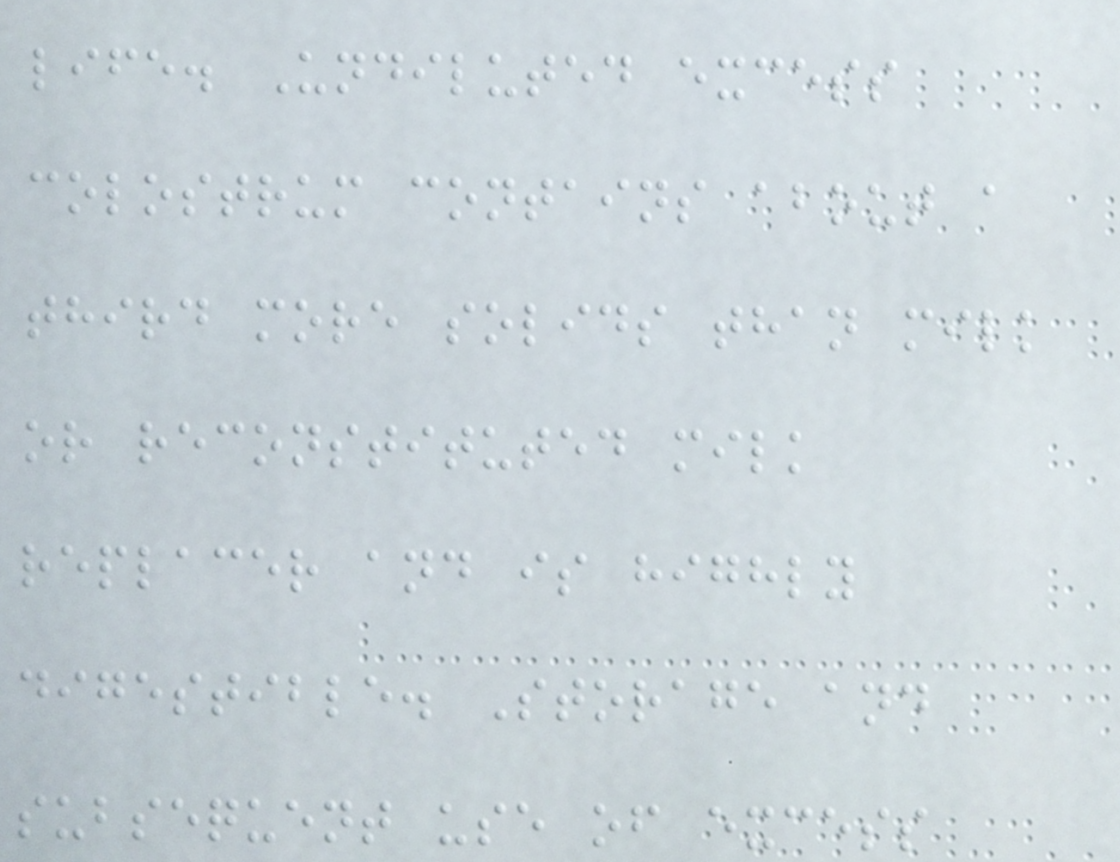life. Undiluted excess
colostrum contains about a
third more solids than milk
or reconstituted milk
replacer and is highly
digestible. Storage and
subsequent use of excess
